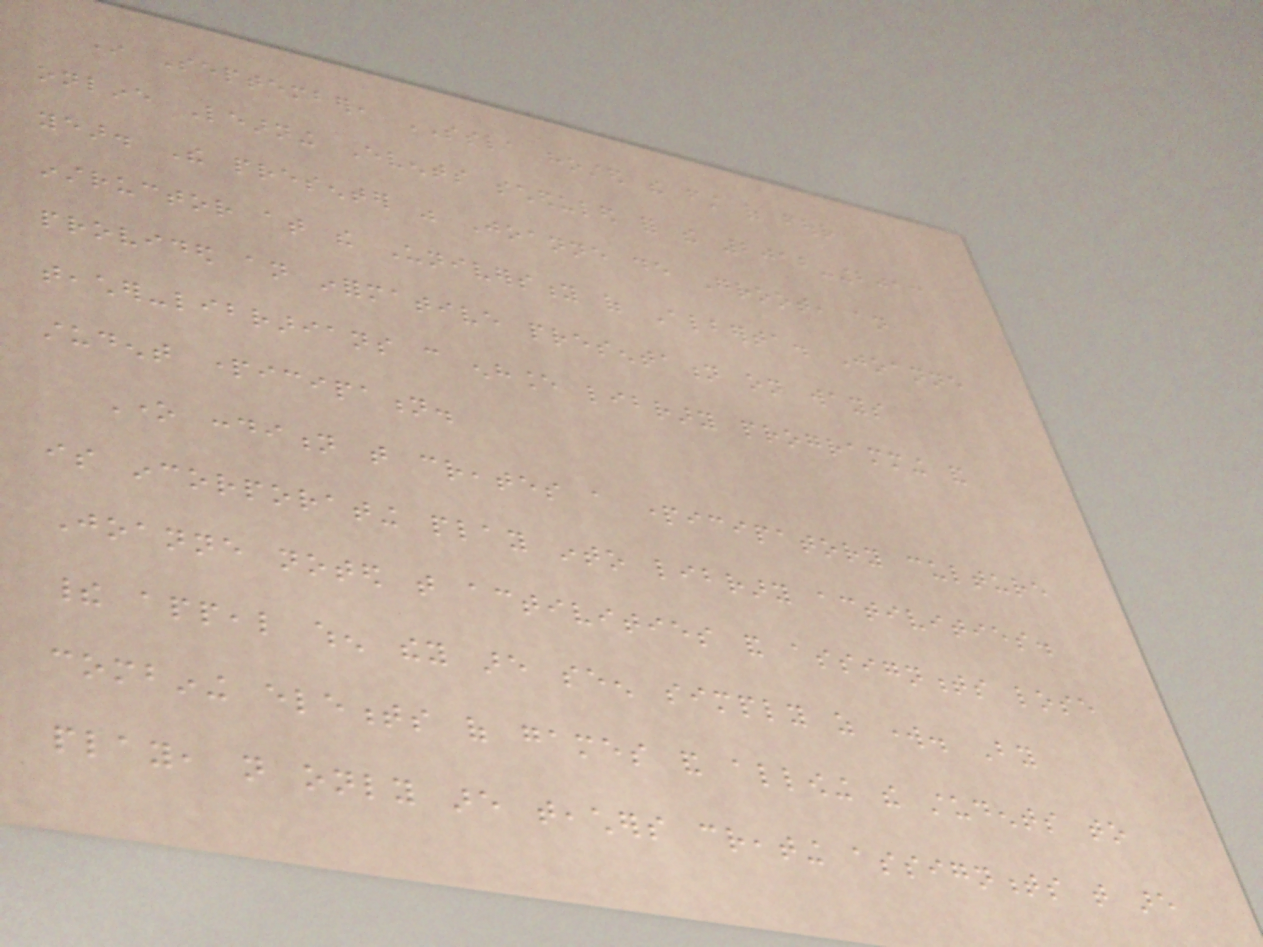In September, SSLA hosted the first of four
online Learning Events scheduled for the 2012-2013
year. The presenter was Joanne de Groot, an
instructor at the University of Alberta. Joanne
provided an informative presentation on ways
teacher-librarians can enhance library programming and
student participation.
One condition that creates a participatory culture
is incorporating play into library activities.
Joanne noted that activities and assignments lose
their appeal when they are seen simply as work. By
combining elements of games and allowing the students to
play, not only are teachers creating assignments that are
